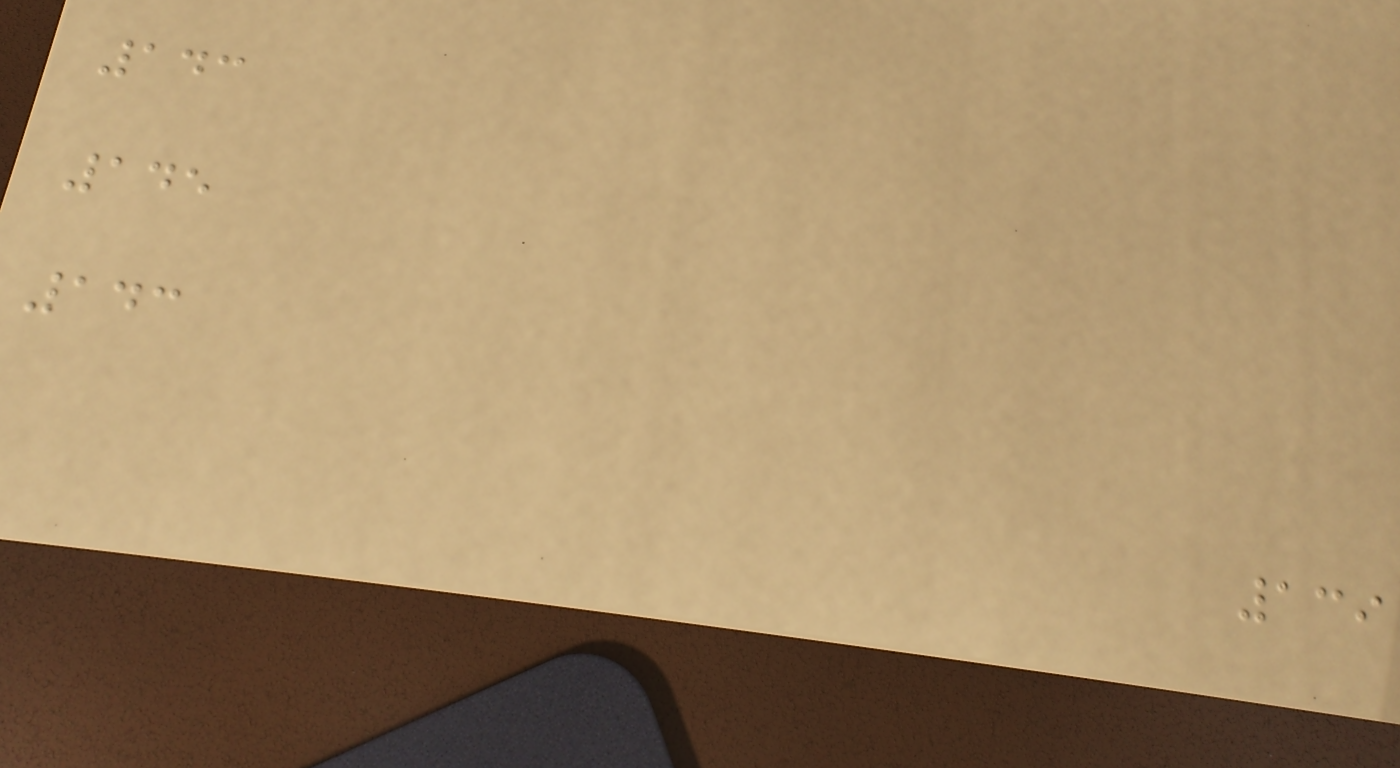143
145
143
139
